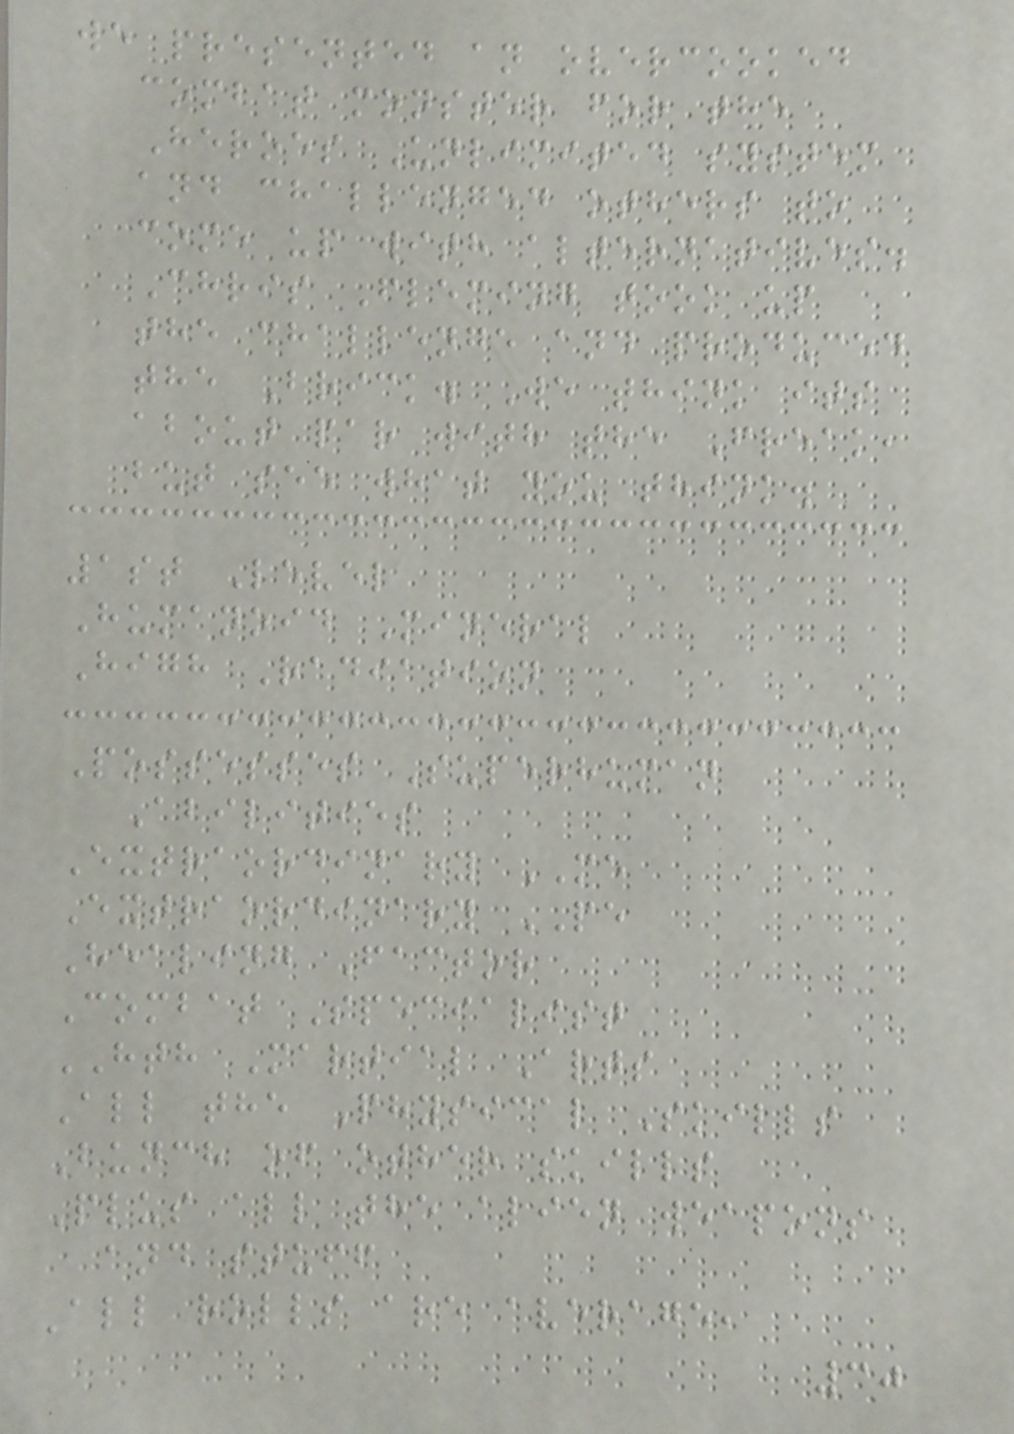we presented an overcooked
combat monster for the
Heroes Unlimited system
and challenged others to
come up with alternatives.
Chris Fleming took up
the challenge and produced
the Brick. We think its
about par with the Freak,
but see what you think.
1st Level
Humanoid Mineral
High Radiation
Possesses Superhuman
Abilities
Extraordinary ME
Extraordinary PE
Healing Factor
Combat Specialist
HTH Martial Arts
All the Physical Skills
Bunch of other skills
Plus all the alien weapons
and stuff
All rolls are average,
30
